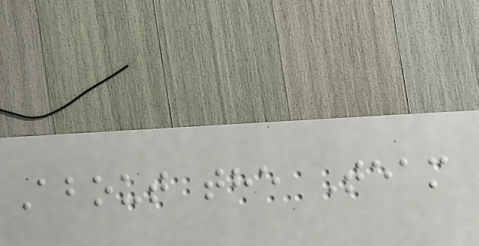About the Team
